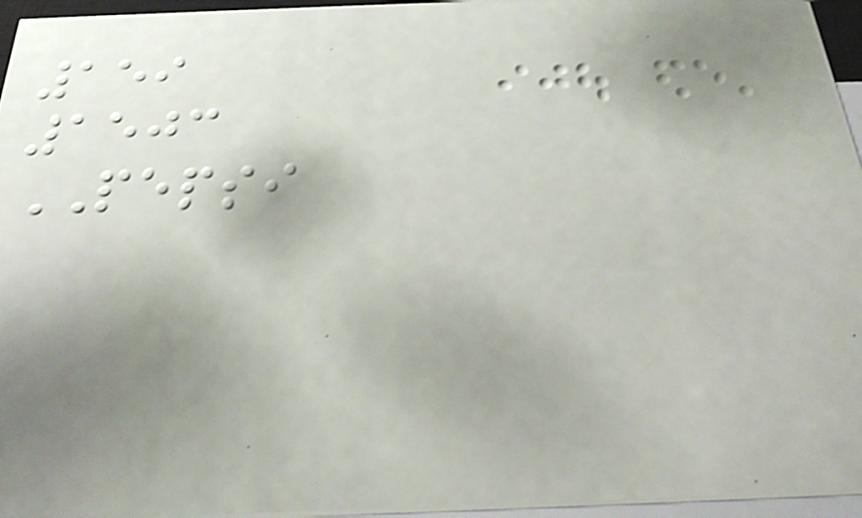159
1503
PEPSI
